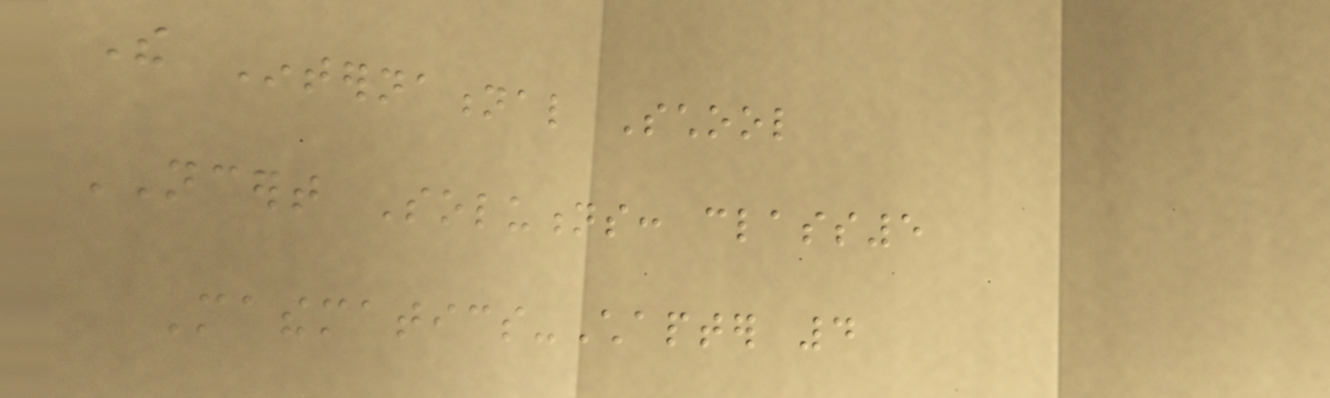The International School
NCERT Solutions: class5
Mathematics-Chapter 4
